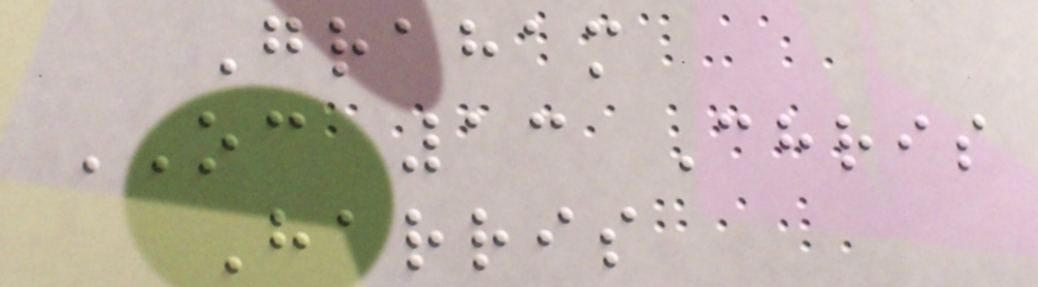Graham
OC 13 Chris
Harris
